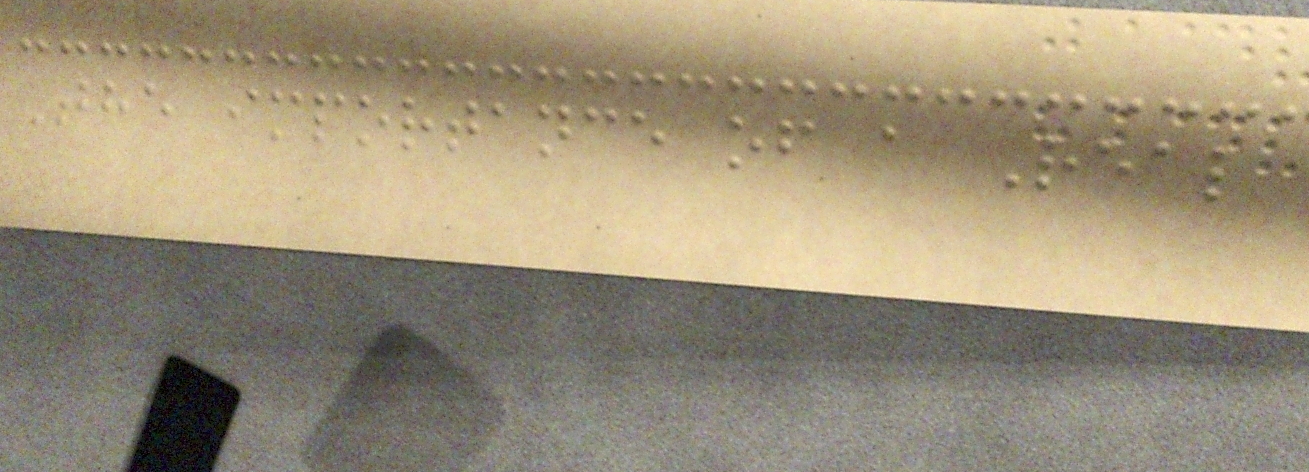The importance of a Real
